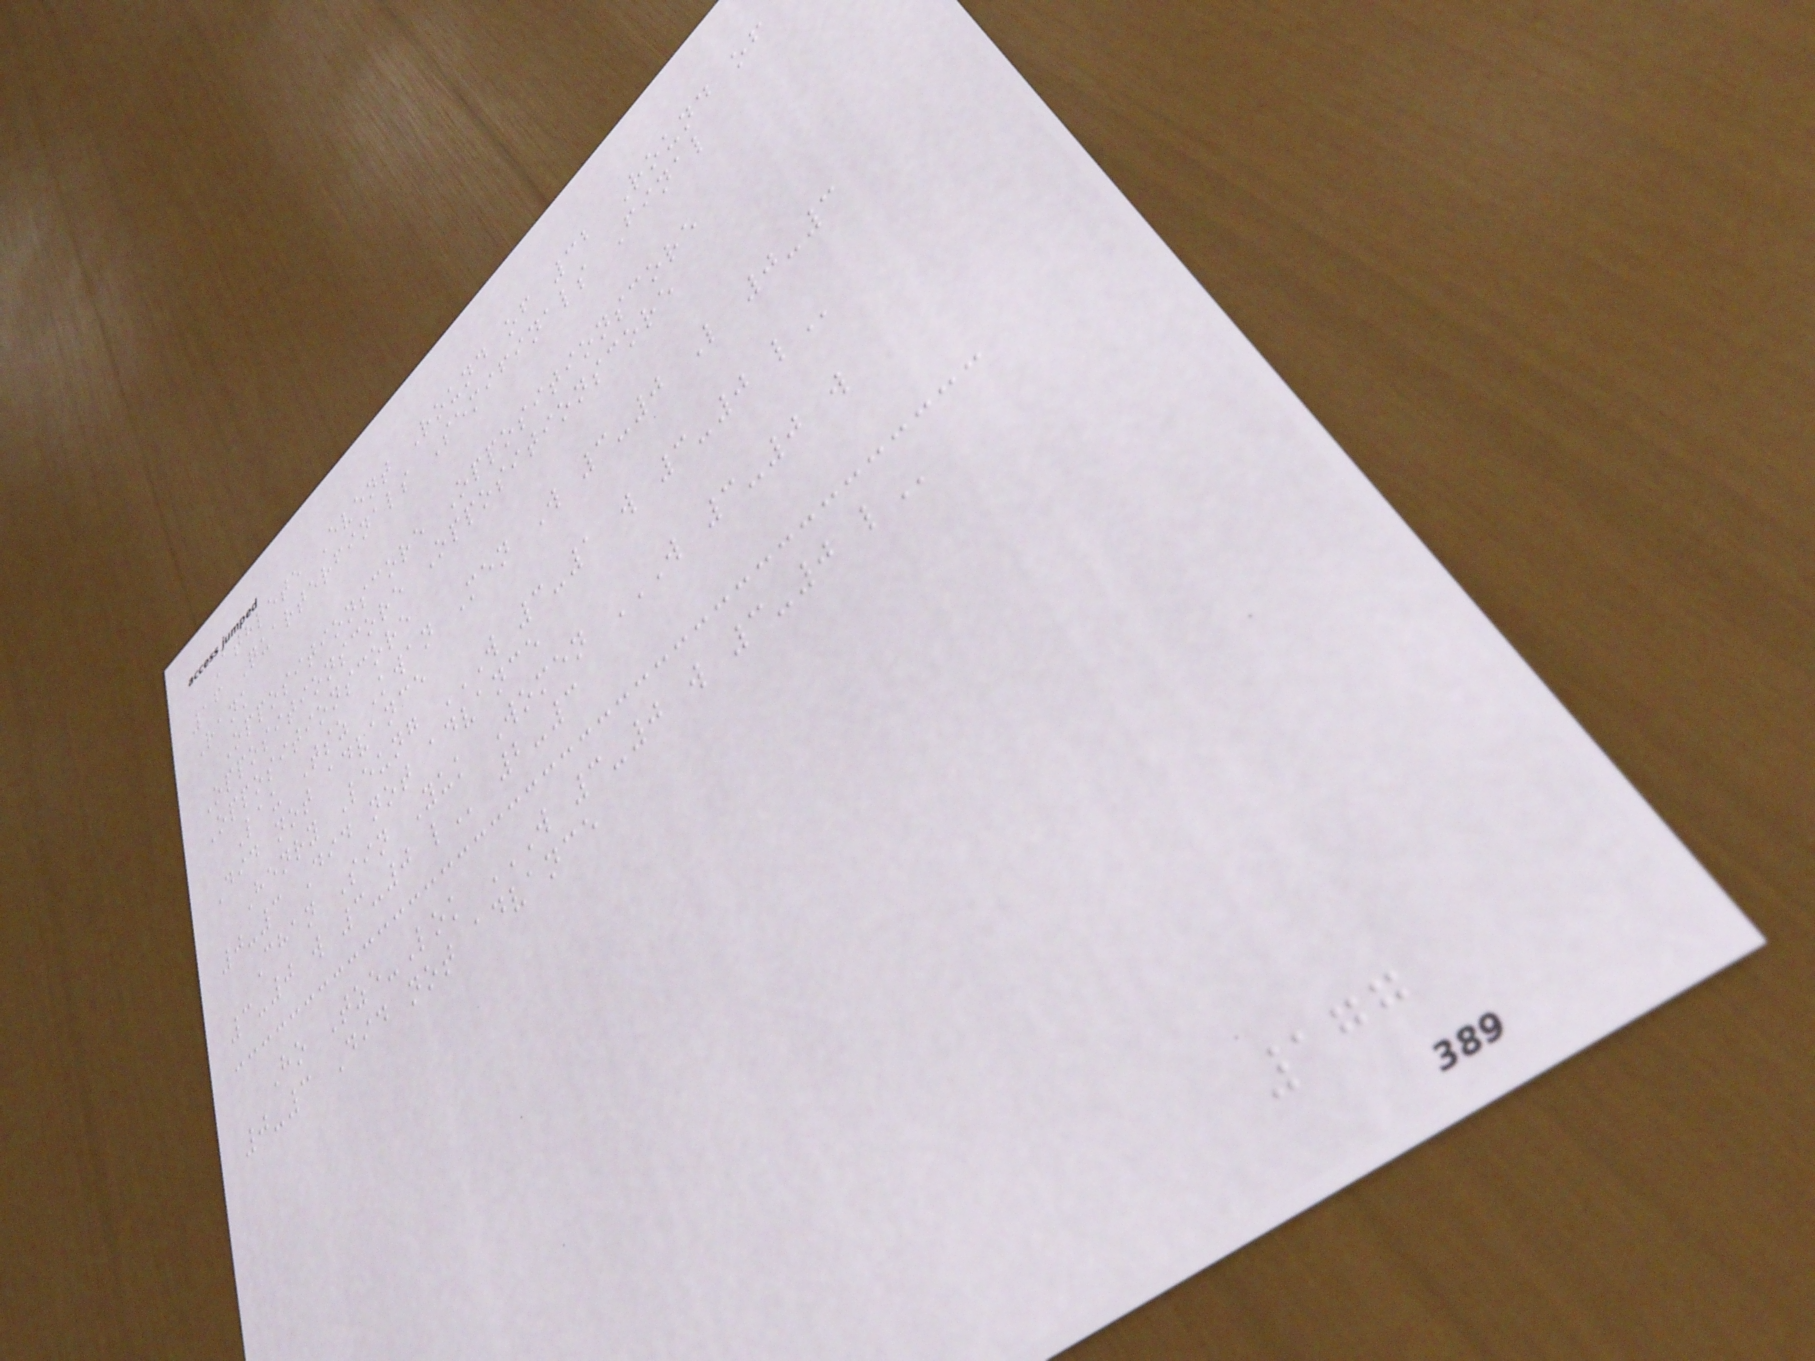Athlete Event Round of 32 Round of
16 Quarterfinals Semifinals Final
Rank
Oppositionscore Oppositionscore
Oppositionscore Oppositionscore
Oppositionscore
Lau Tsz Kwan Men W 3-0 L 0-3
Did not advance
Henry Leung W 3-1 W 3-0 L
0-3 Did not advance
Chan Sin Yuk Women W 3-0 W
3-0 W 3-0 L 2-3
Ho Tze-Lok W 3-0 W 3-0 L
0-3 Did not advance
177
